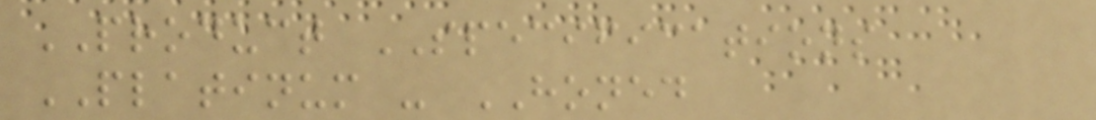PRODUCT SPECIFICATIONS
PLATINUM - HONED
